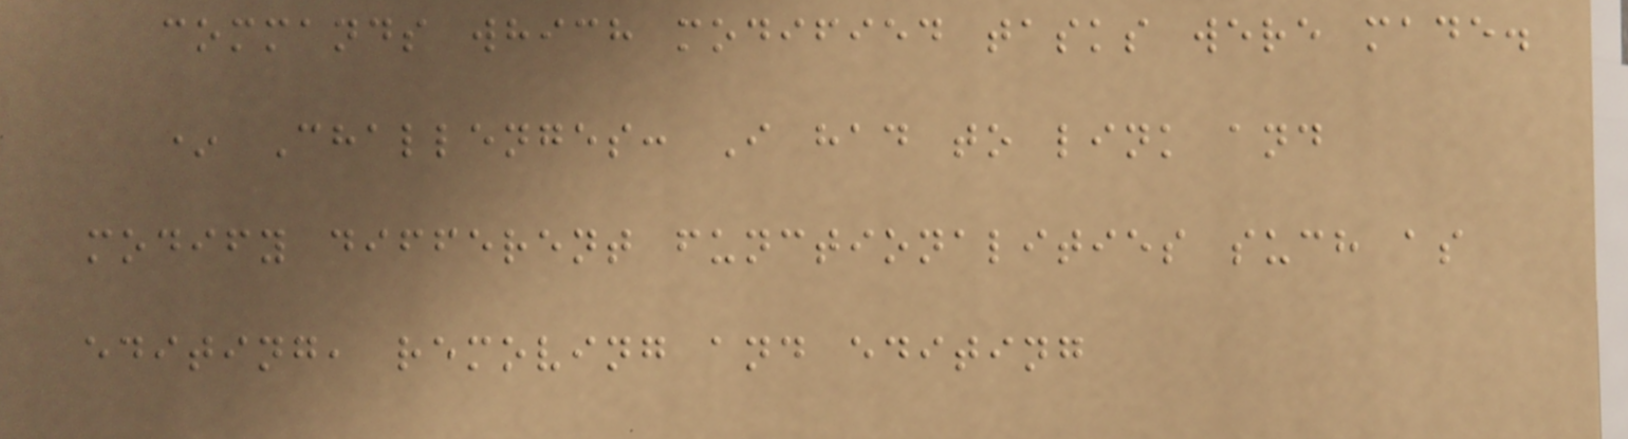commands which modified tasks were made.
* Challenges: I had to link and
modify different functionalities such as
editing, removing and editing
